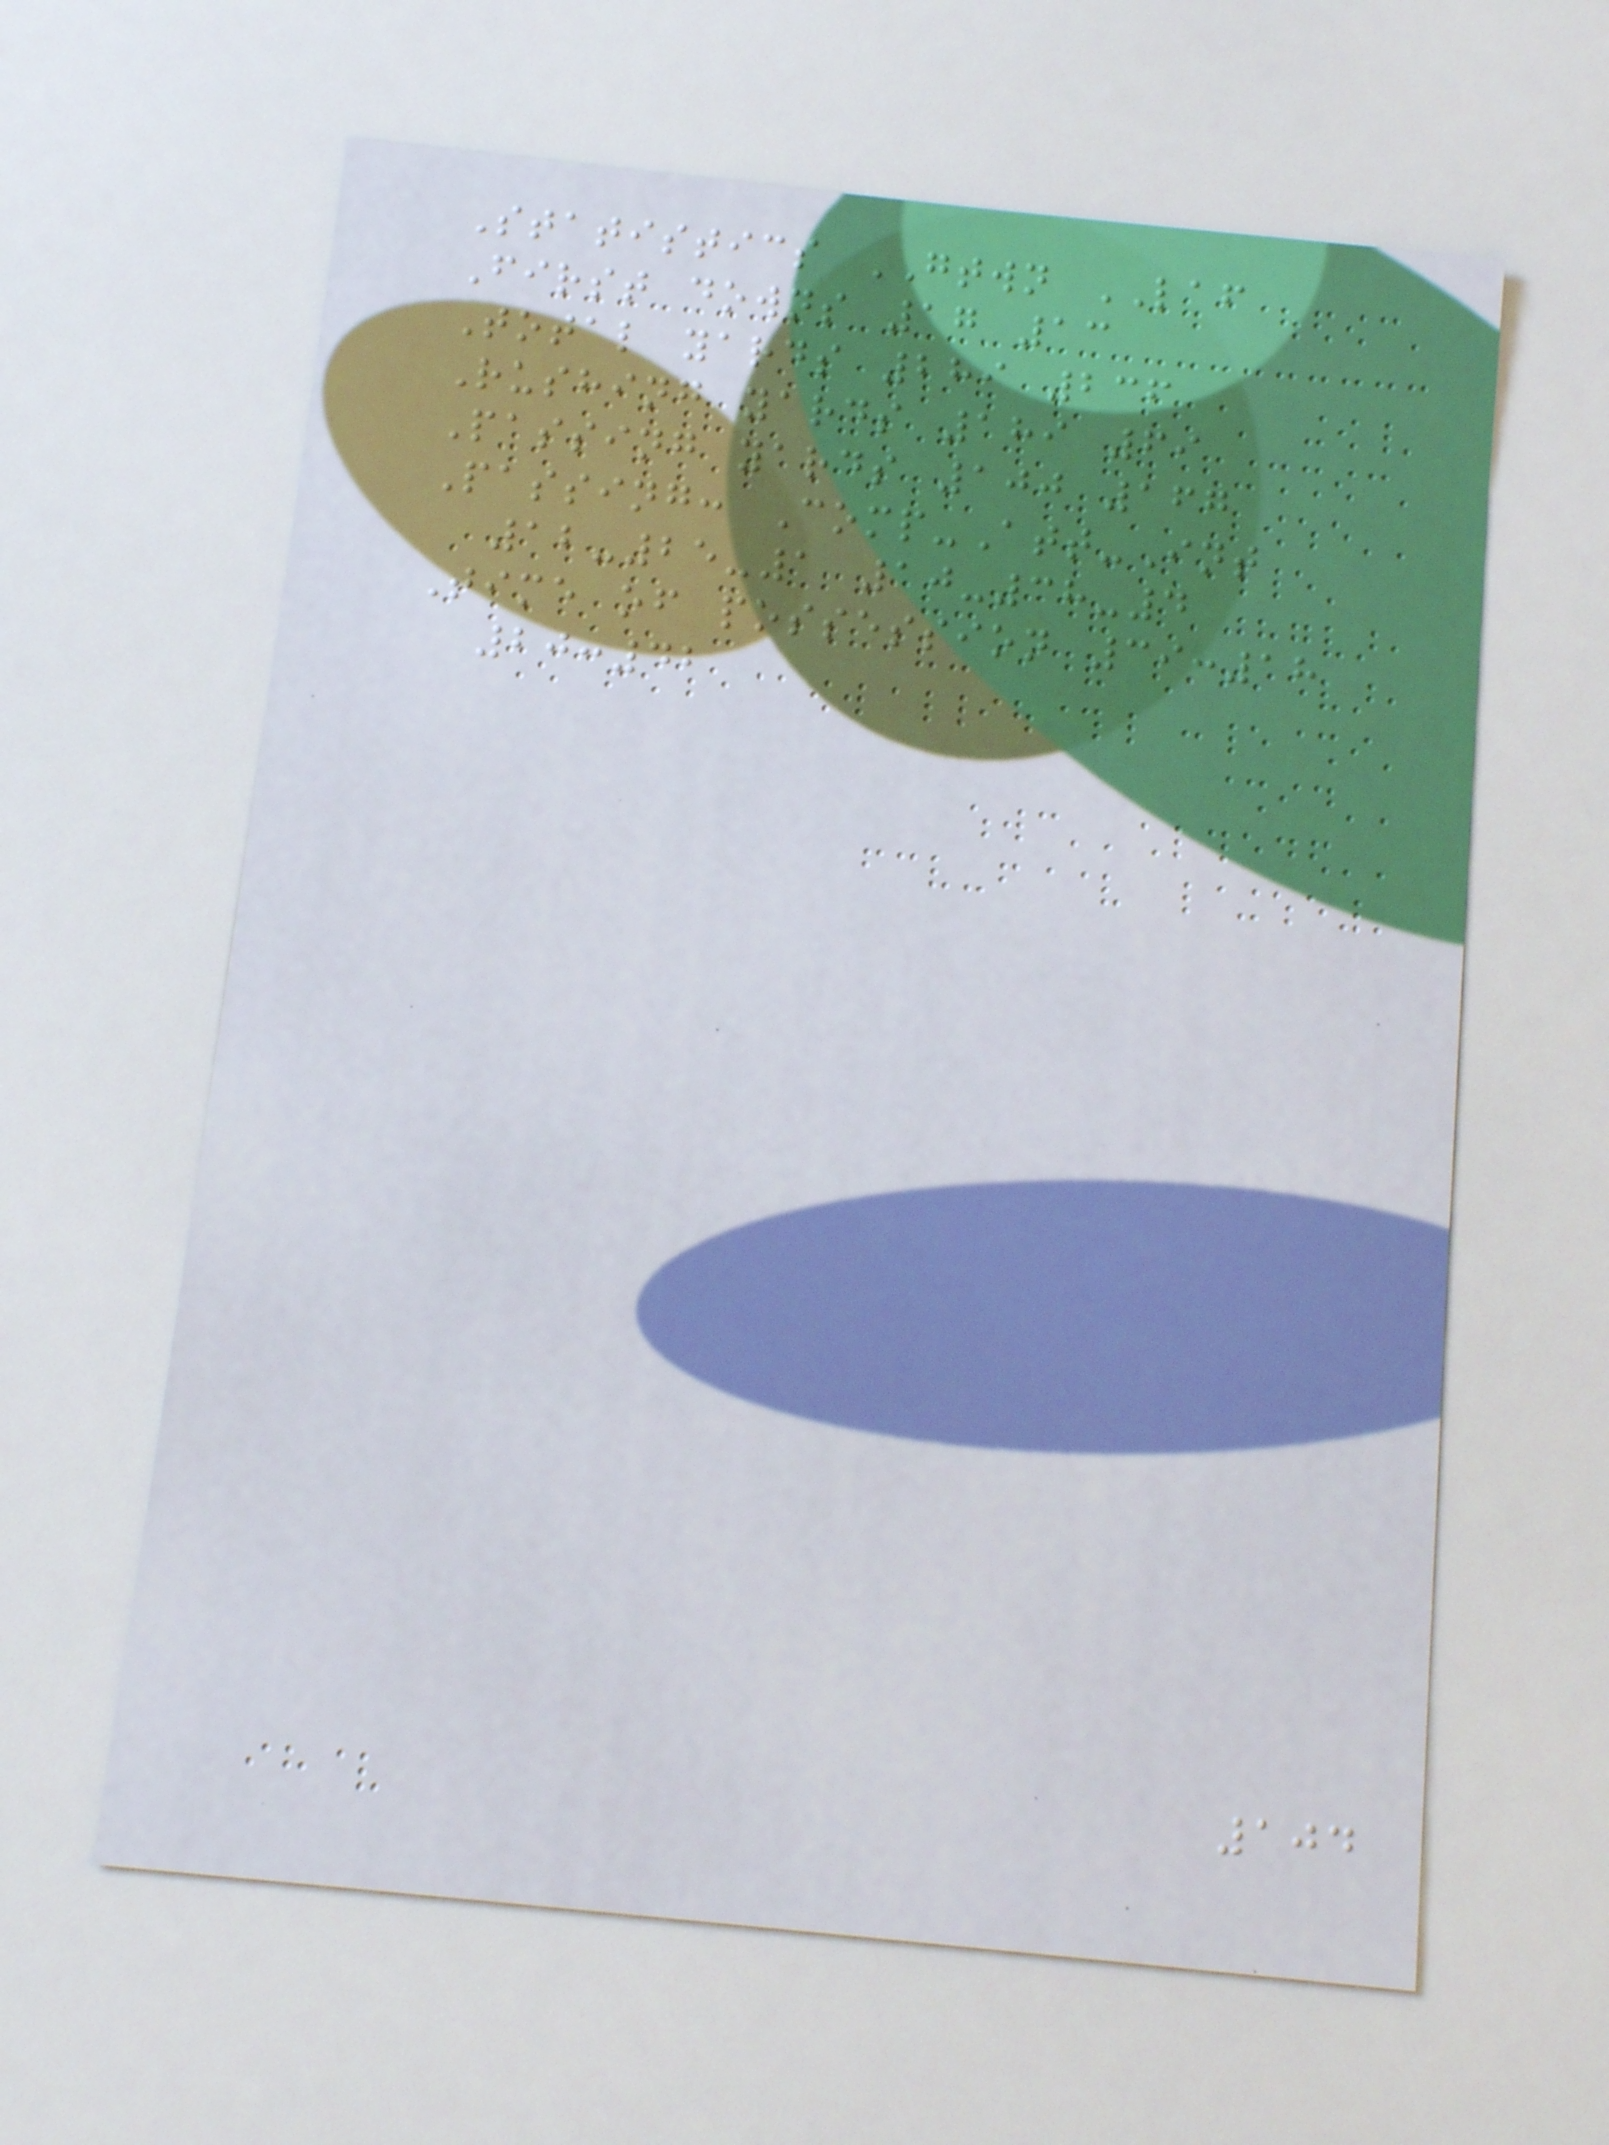Statistics GTWN LAF
First downs 17 13
Total yards 289 236
Rushing yards 189 69
Passing yards 100 167
Passing: Comp-Att-Int
12-25-1 10-38-4
Time of possession 39:18
20:42
104
